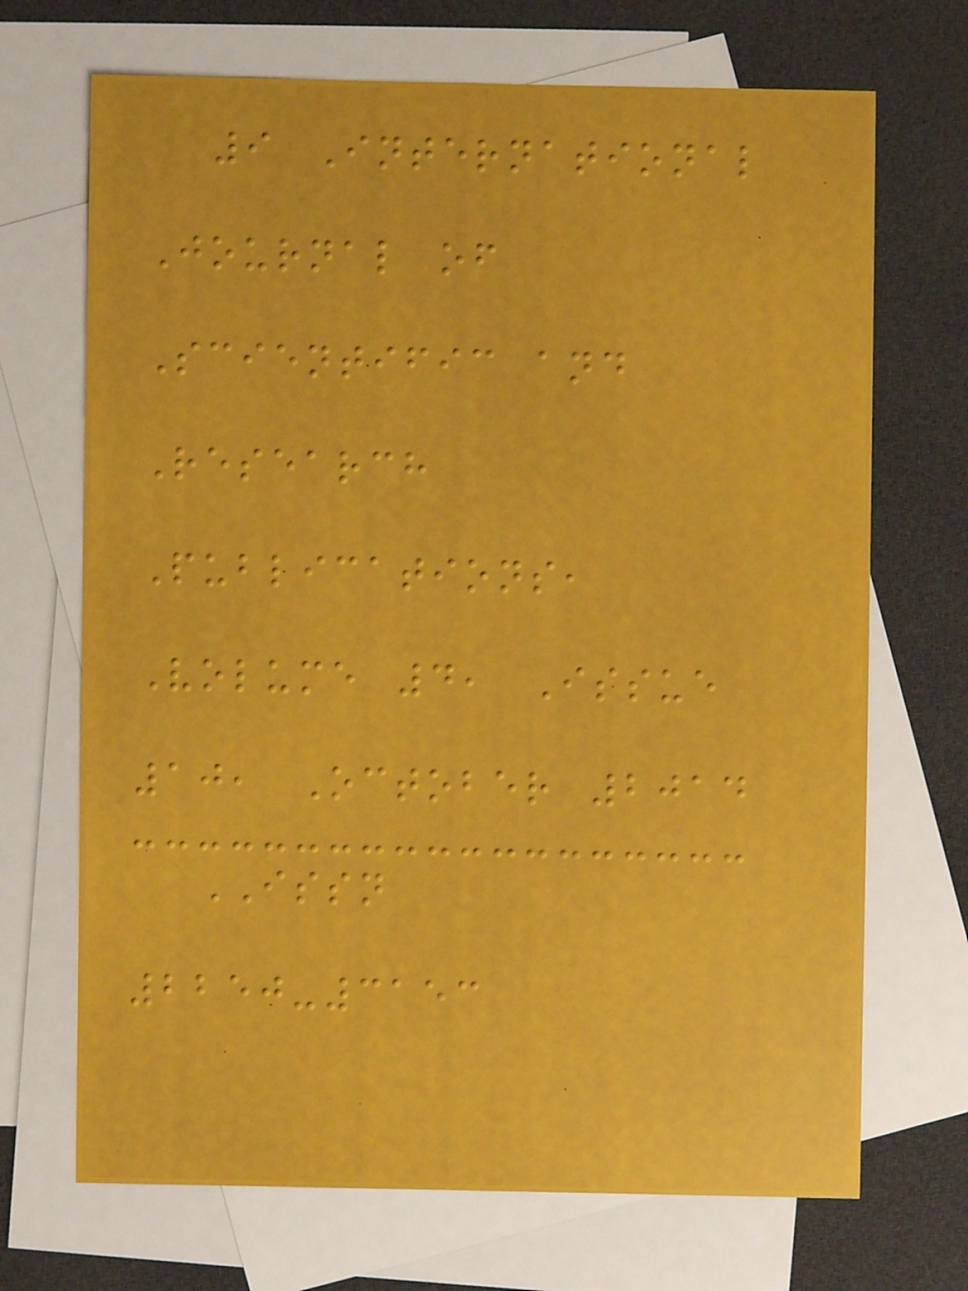9 International
Journal of
Scientific and
Research
Publications,
Volume 4, Issue
10, October 2014
ISSN
2250-3153
